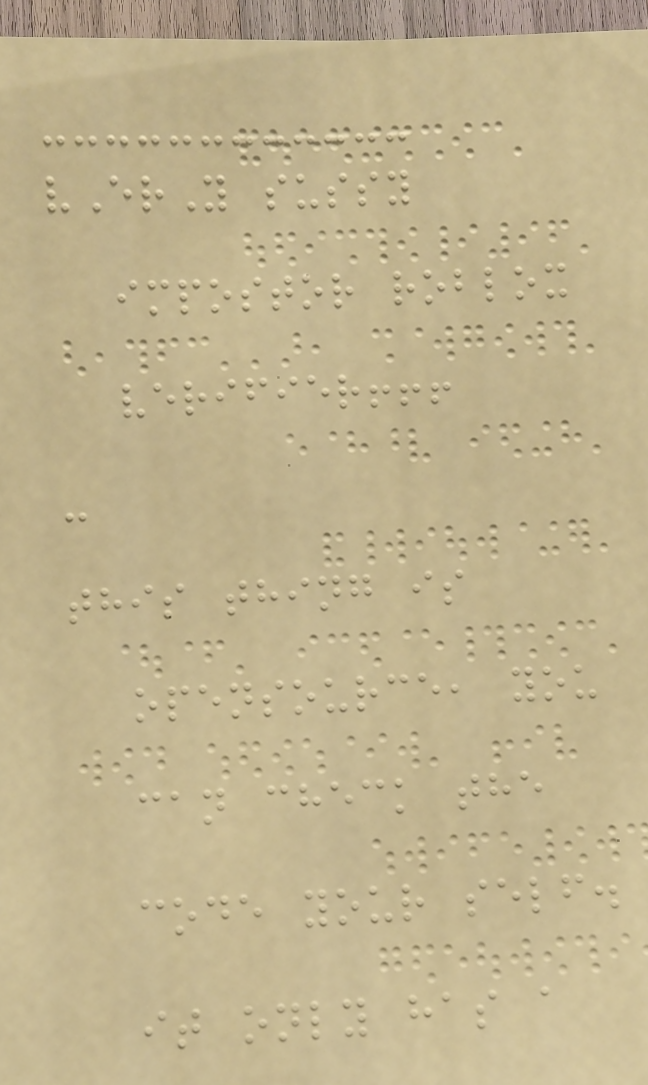vErY sussy
impostor roblox
verifier!!!
-
this thing is
opensource, you
can check the
code your self.
it only has a
